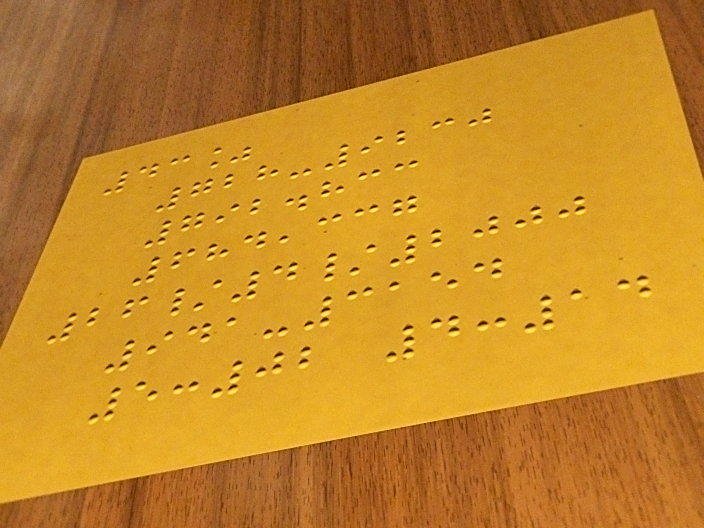43%
728-9230
792.833
684,337
26/4/2000
941-3154
5:02 4:14
